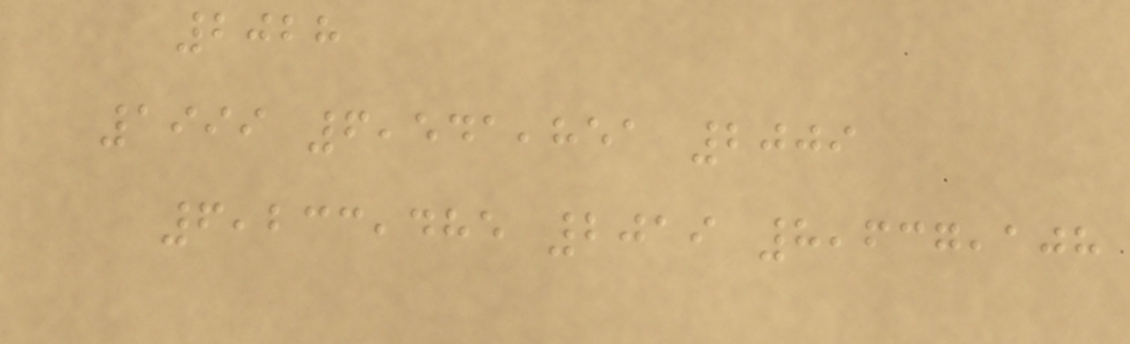2028
1999 6,541,851 2009
6,233,485 2019 8,637,108
